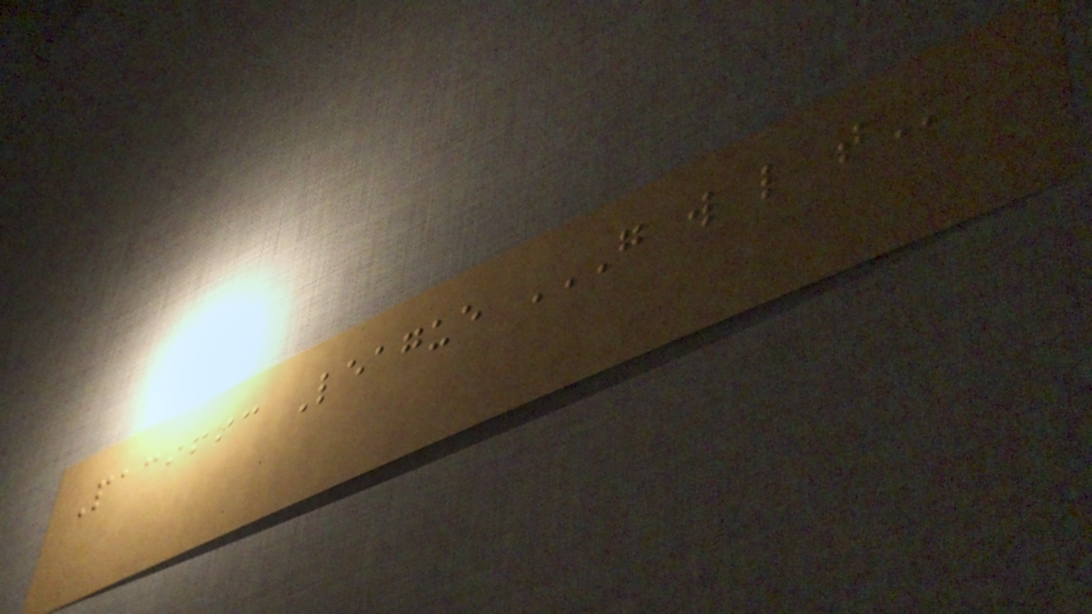Pacific League G W L T
